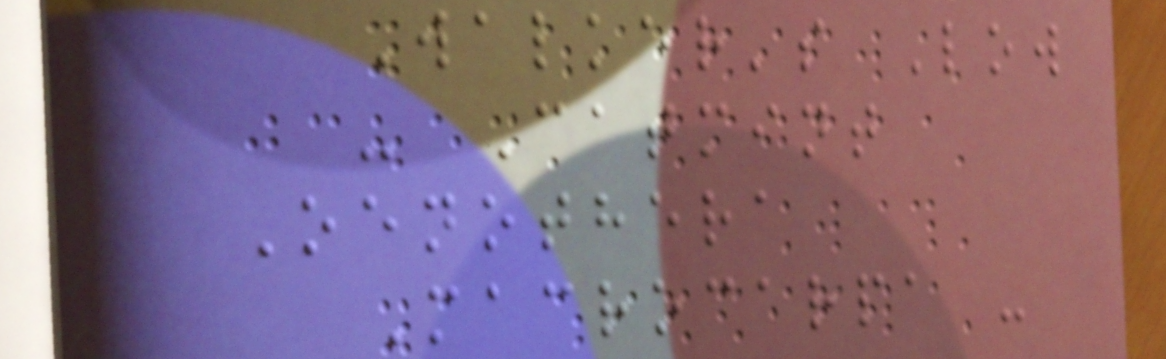Walker's Low
- Catmint
Oenothera
Macrocarpa -
